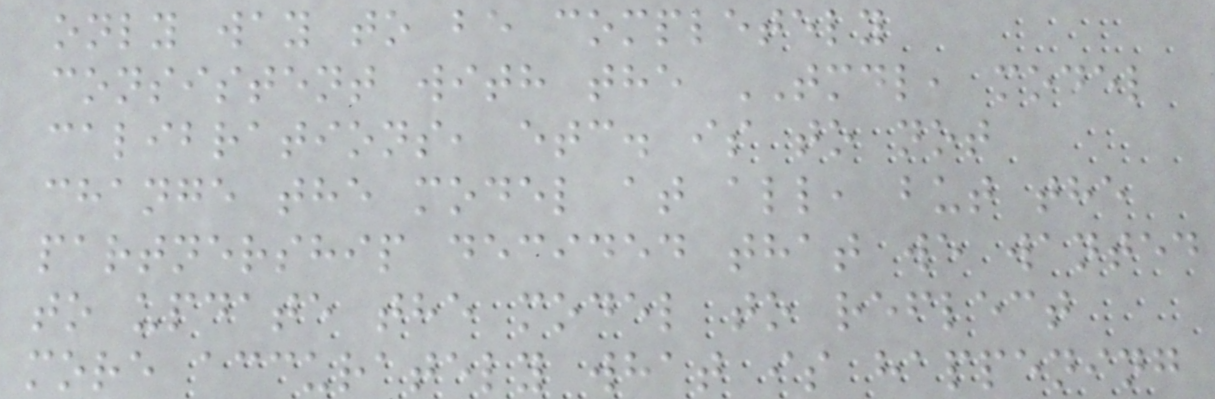only way to be completely
consistent with the TMDL, model
calibrations, etc. is to not
change the model at all, but the
partnership decided that we wanted
to update the model to reflect
more accurately what is happening
